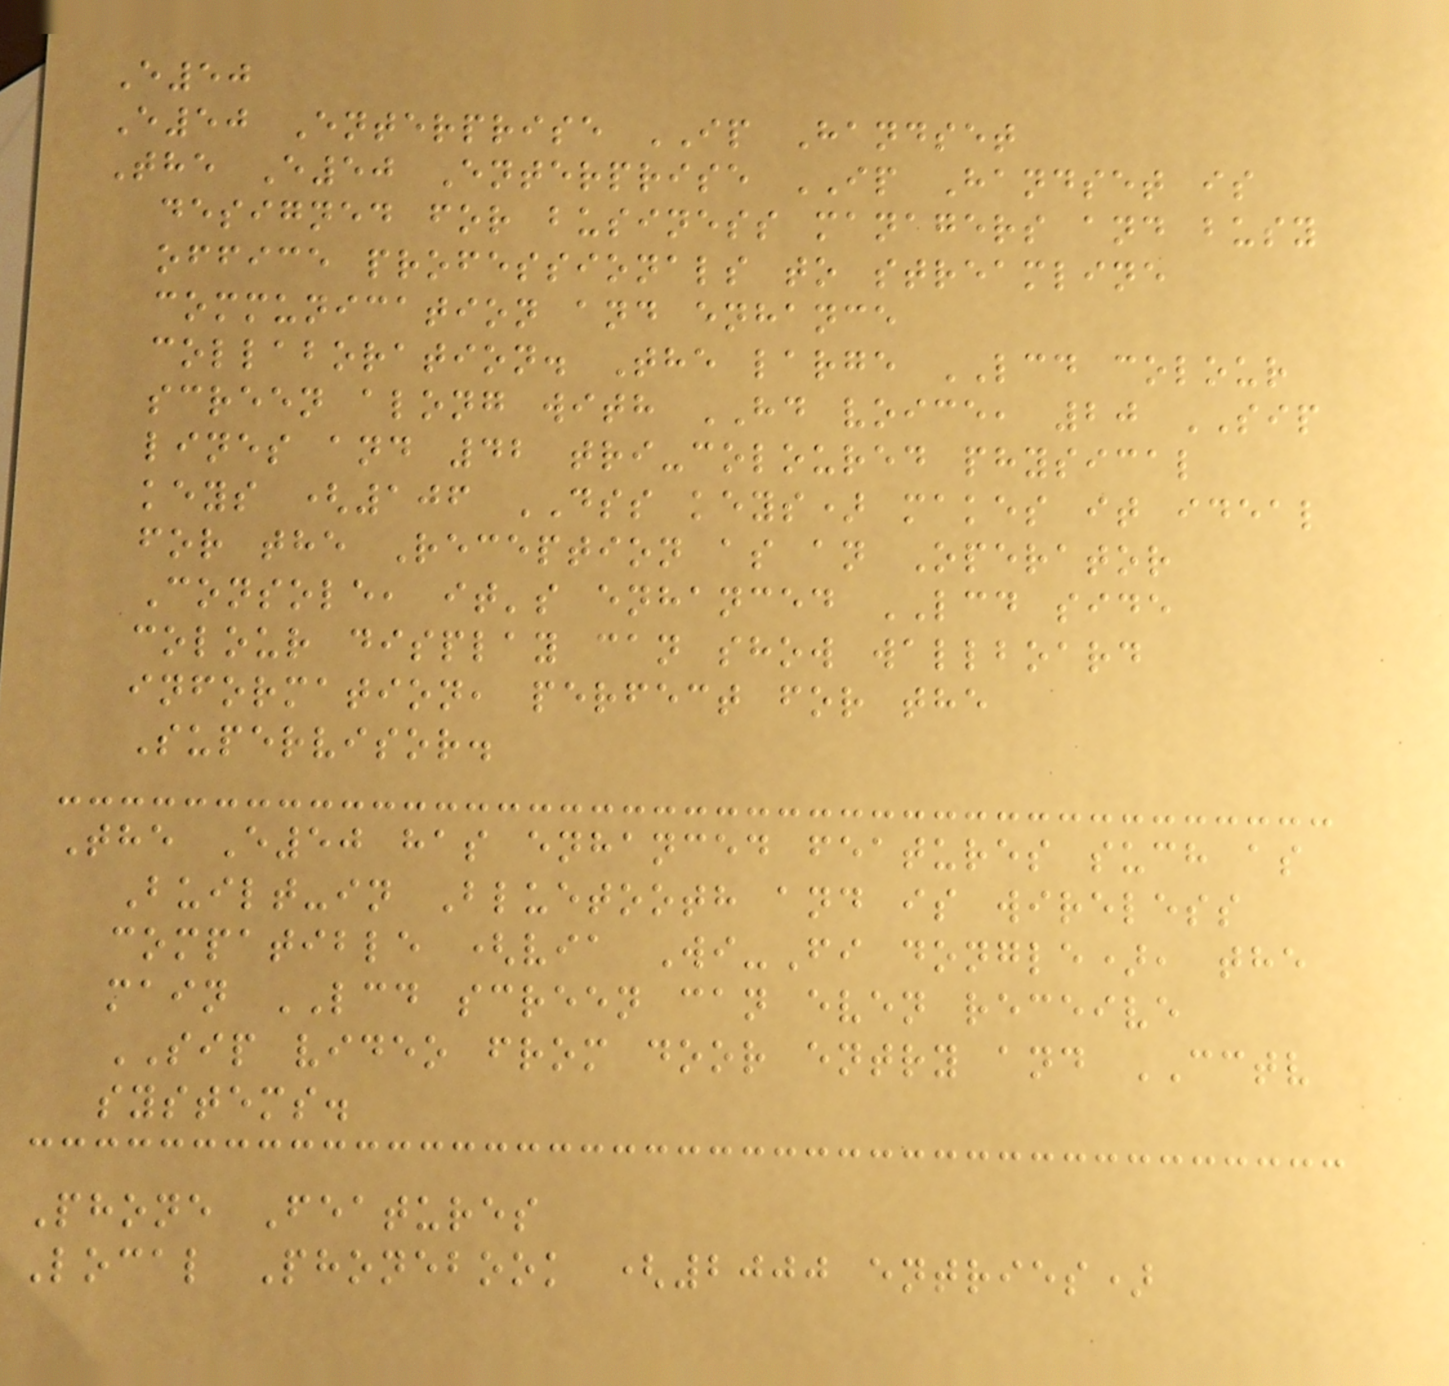E50
E50 Enterprise IP Handset
The E50 Enterprise IP Handset is
designed for business managers and busy
office professionals to streamline
communication and enhance
collaboration. The large LCD colour
screen along with HD voice, 20 SIP
lines and 42 tri-coloured physical
keys (106 DSS keys) makes it ideal
for the Reception as an Operator
Console, it's enhanced LCD side
colour display can show wallboard
information, perfect for the
Supervisor.
The E50 has enhanced features such as
Built-in Bluetooth and is wireless
compatible (via Wi-Fi dongle), the
main LCD screen can even receive
SIP video from door entry and CCTV
systems.
Phone Features
Local Phonebook (2000 entries)
